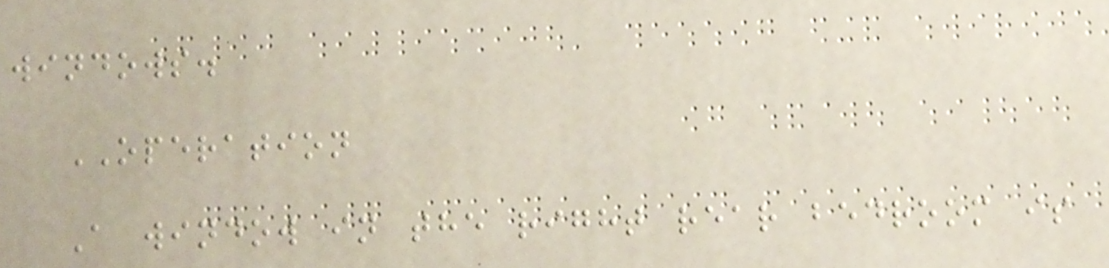windows.
OPERATION
A window in the right rear bedroom is
